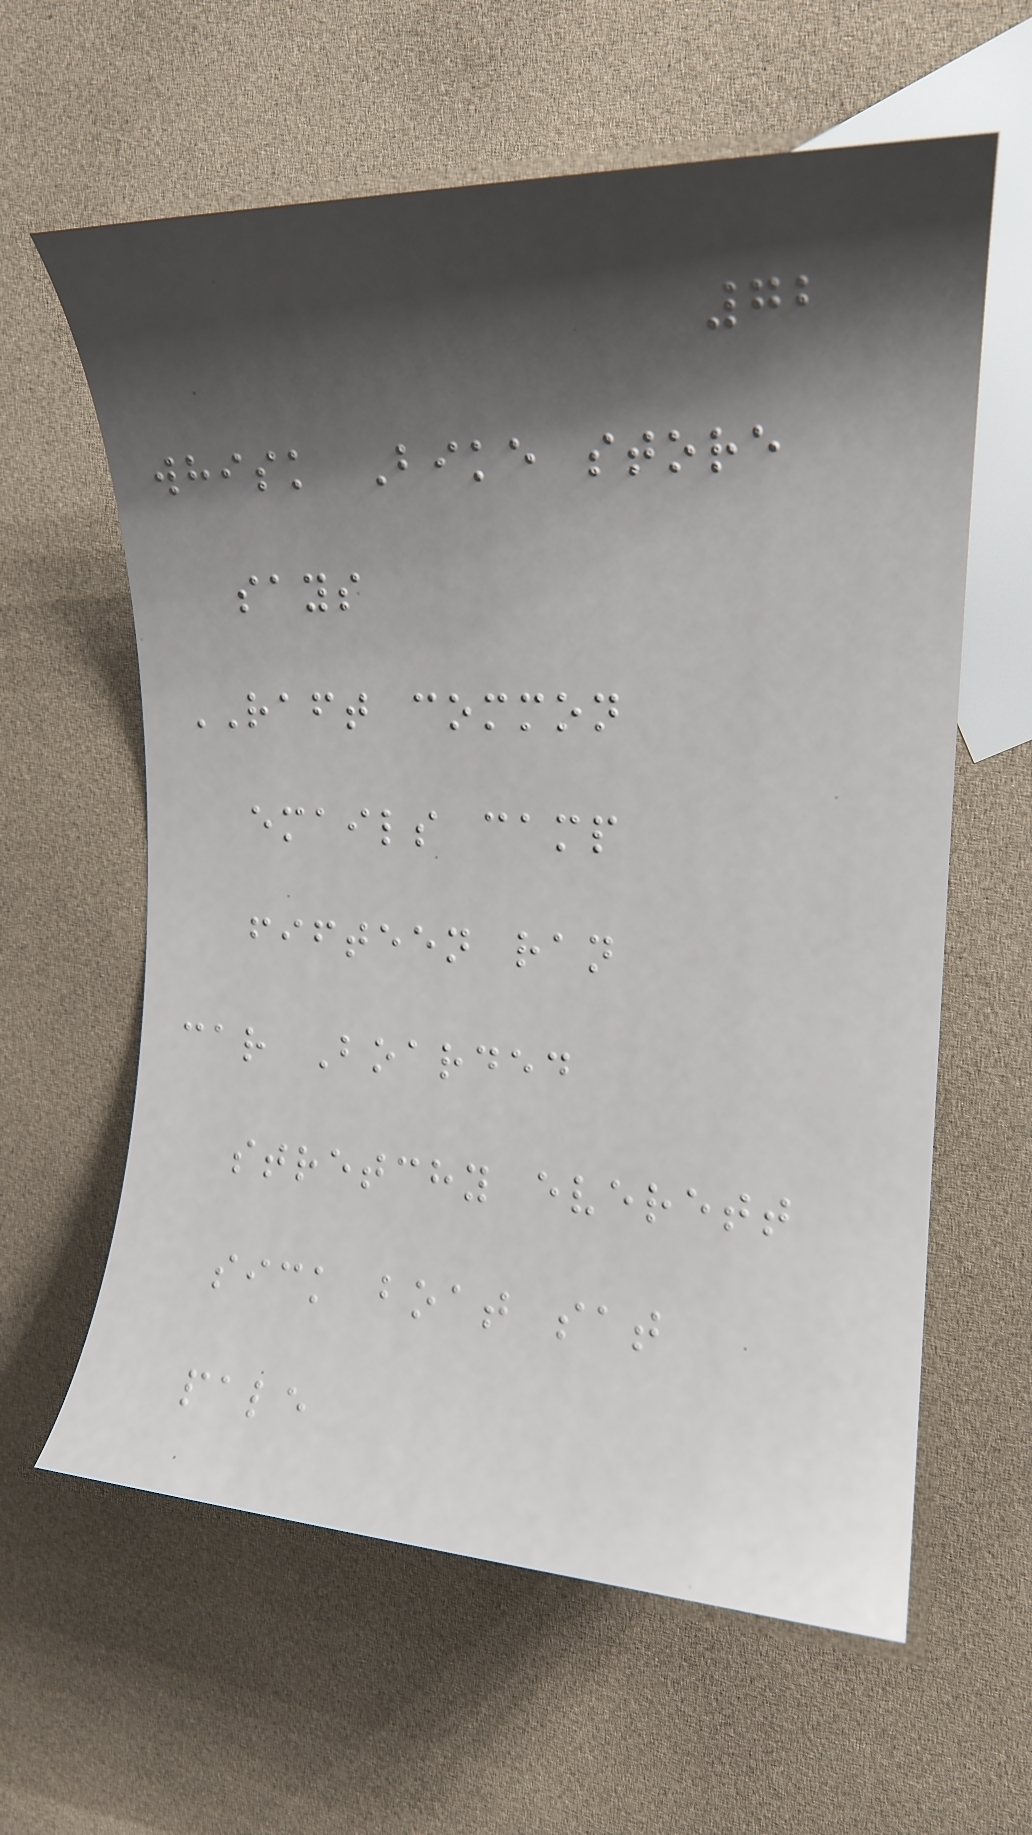72
whisk Bike store
says
RAFT common
emails camp
fifteen ran
car Boarded
stretchy everett
sick boat sat
pale
